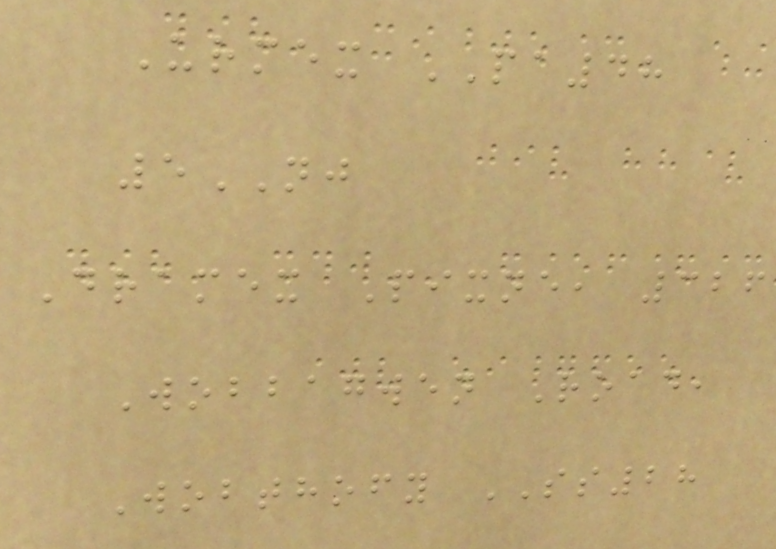Urmex PA48
5NJ
Dramex Pixne, 326
Wobbagwen Road,
Wobthofy SS28
